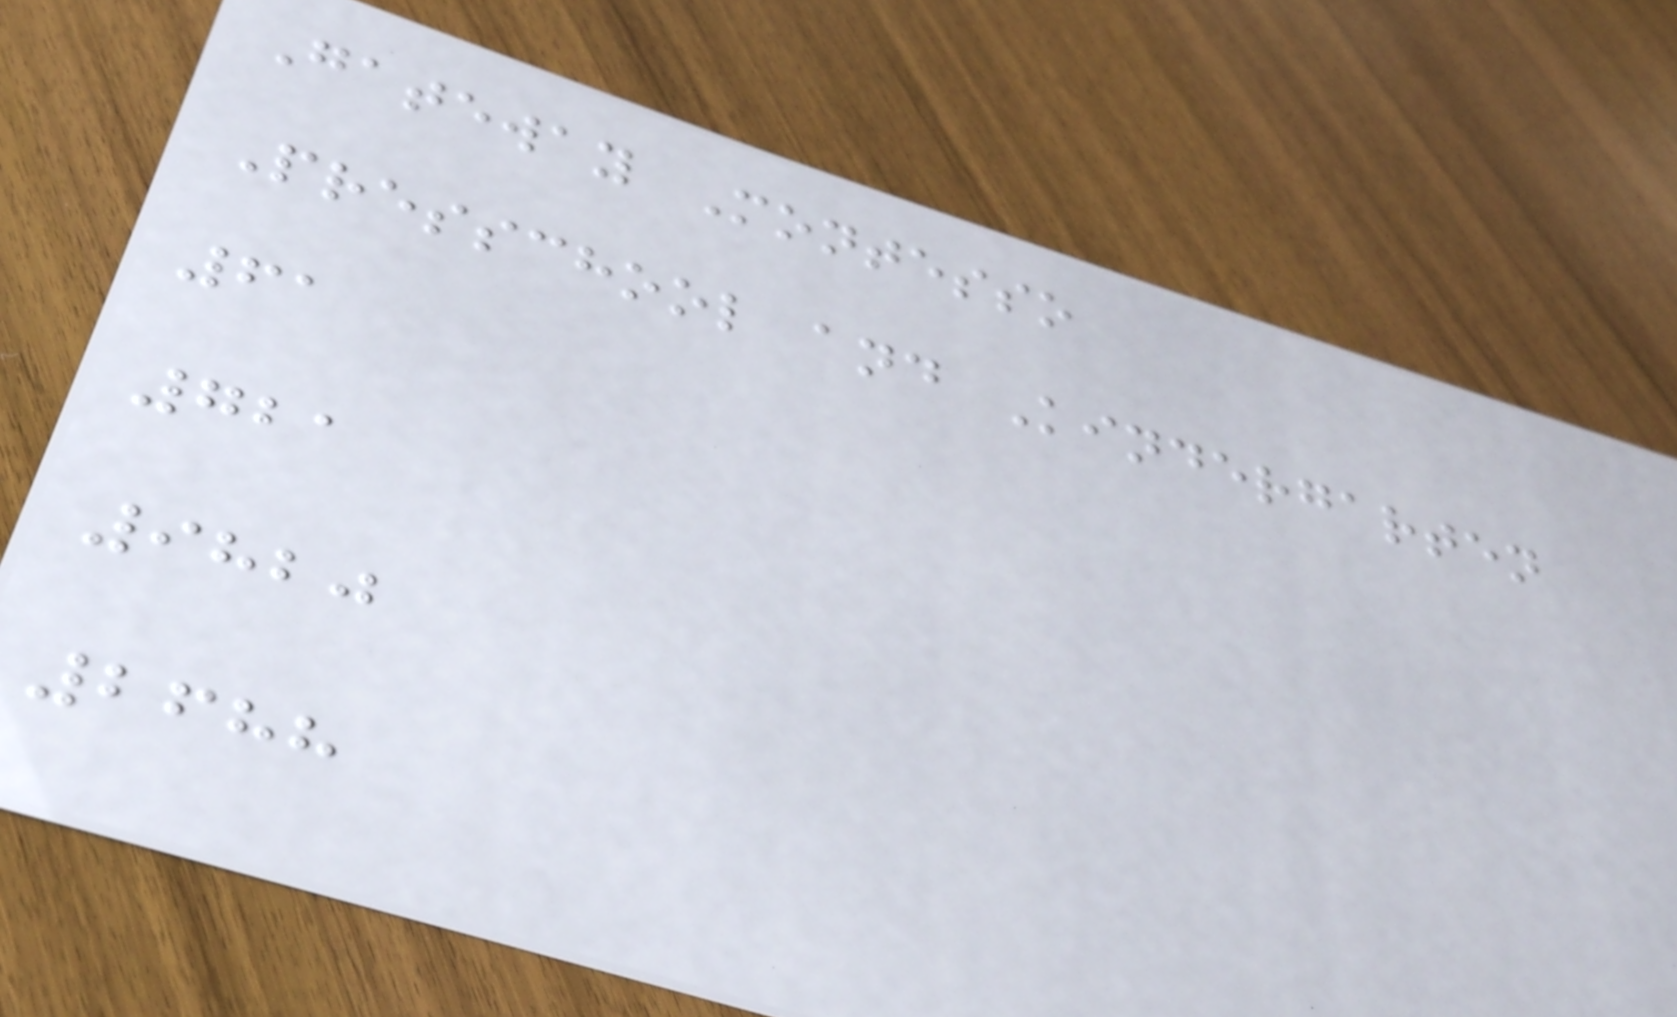Gateway Montesso
Presschool and Kindergarten
61
721
9820
2688
